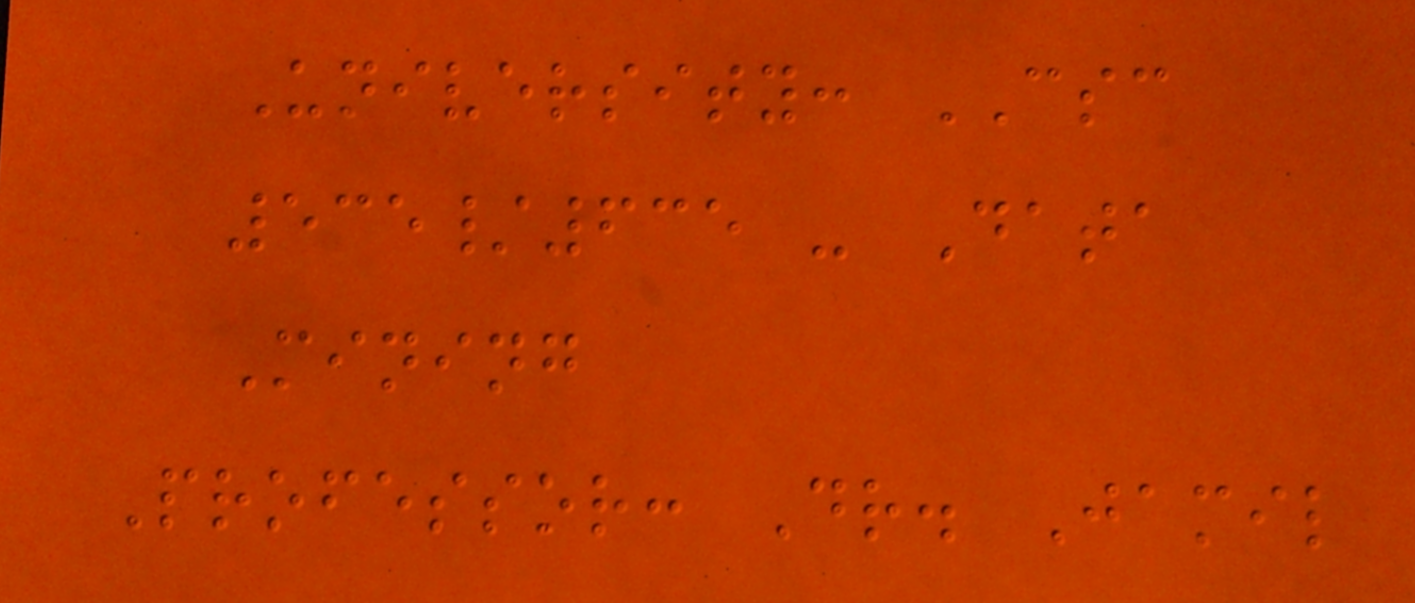University: CSC
535/635 - Data
Mining
Professor: Dr. Jamil
